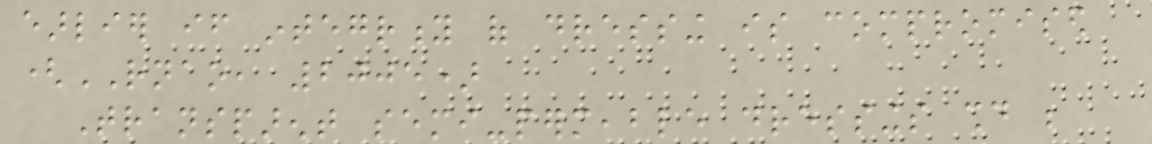earlier if integrity of dressing is compromised
(RNAO, 2005)
Transparent semi-permeable dressings should be
